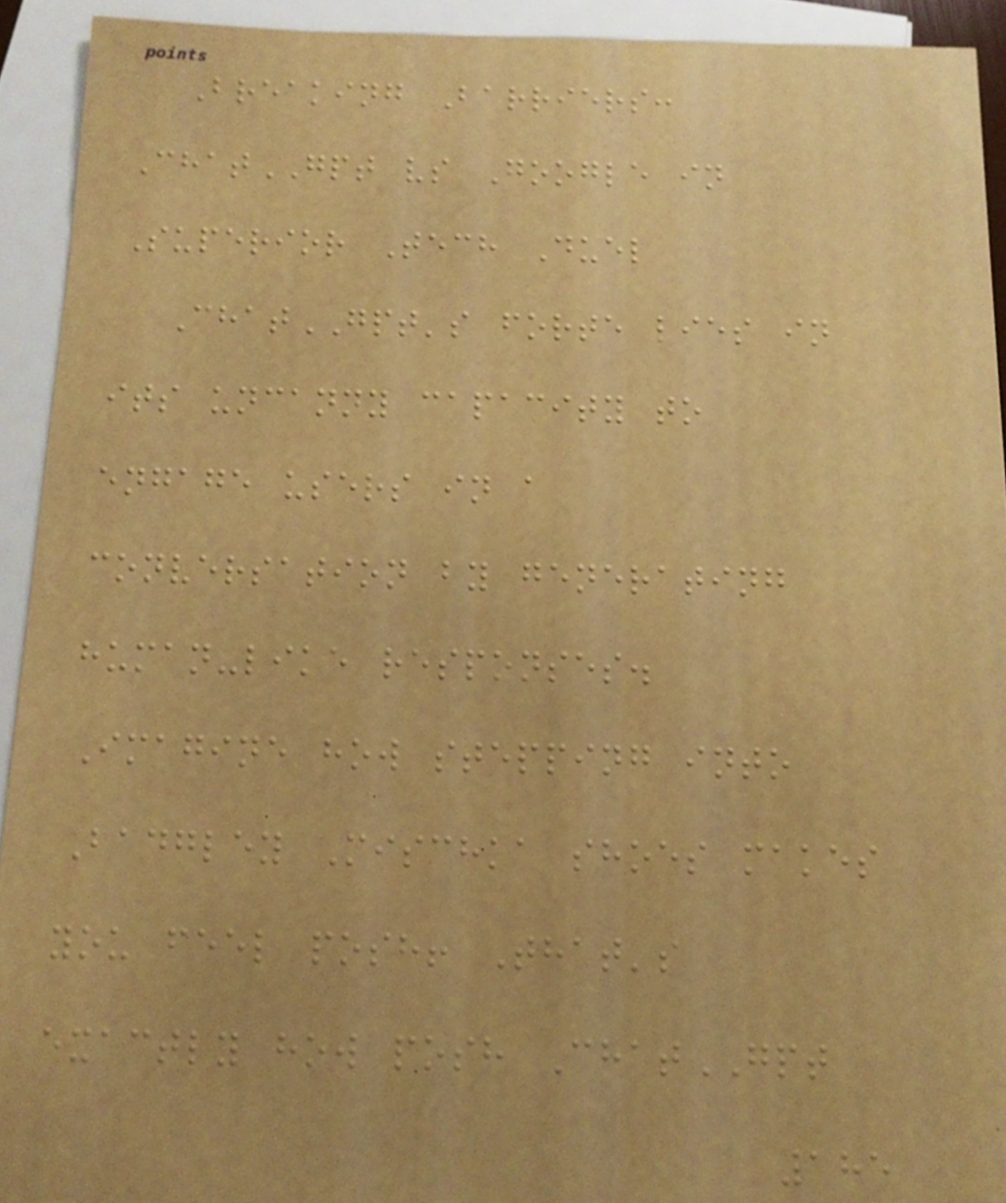Breaking Barriers:
ChatGPT vs Google in
Superior Tech Duel
ChatGPT's forte lies in
its uncanny capacity to
engage users in a
conversation by generating
human-like responses.
Imagine how stepping into
Badgley Mischka shoes makes
you feel posh! That's
exactly how posh ChatGPT
185
